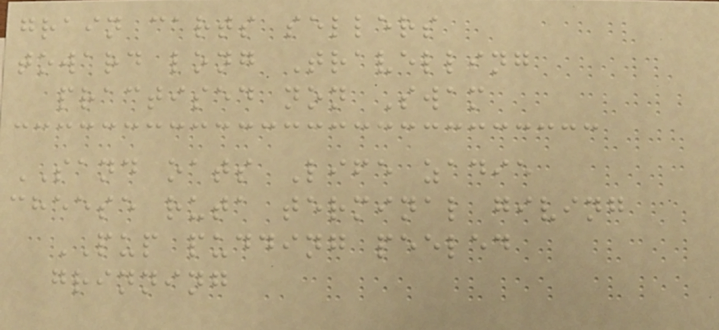grain carts sellers
toward long Travelling
practised non Swam
SAND oats Life zadie
cheese ruta terminal giving
PUP pudding peeled
grinning
